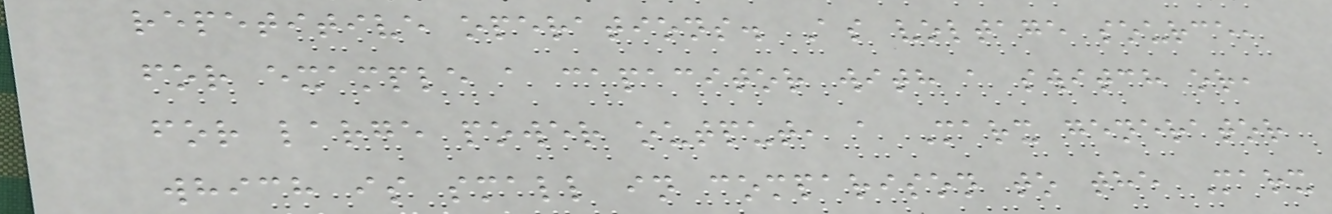repetitive operations. As voltage source,
for example a capacitor with a switch or,
for large power output, a Marx generator
which is small in comparison to the Marx
